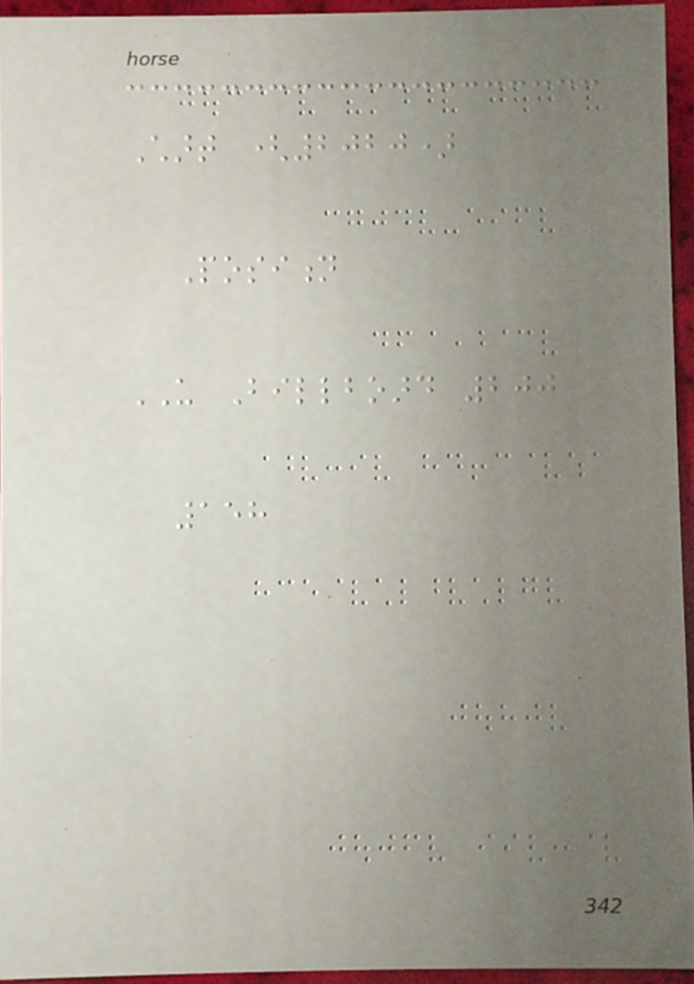Chart (2020)
Position
US Billboard 200
158
